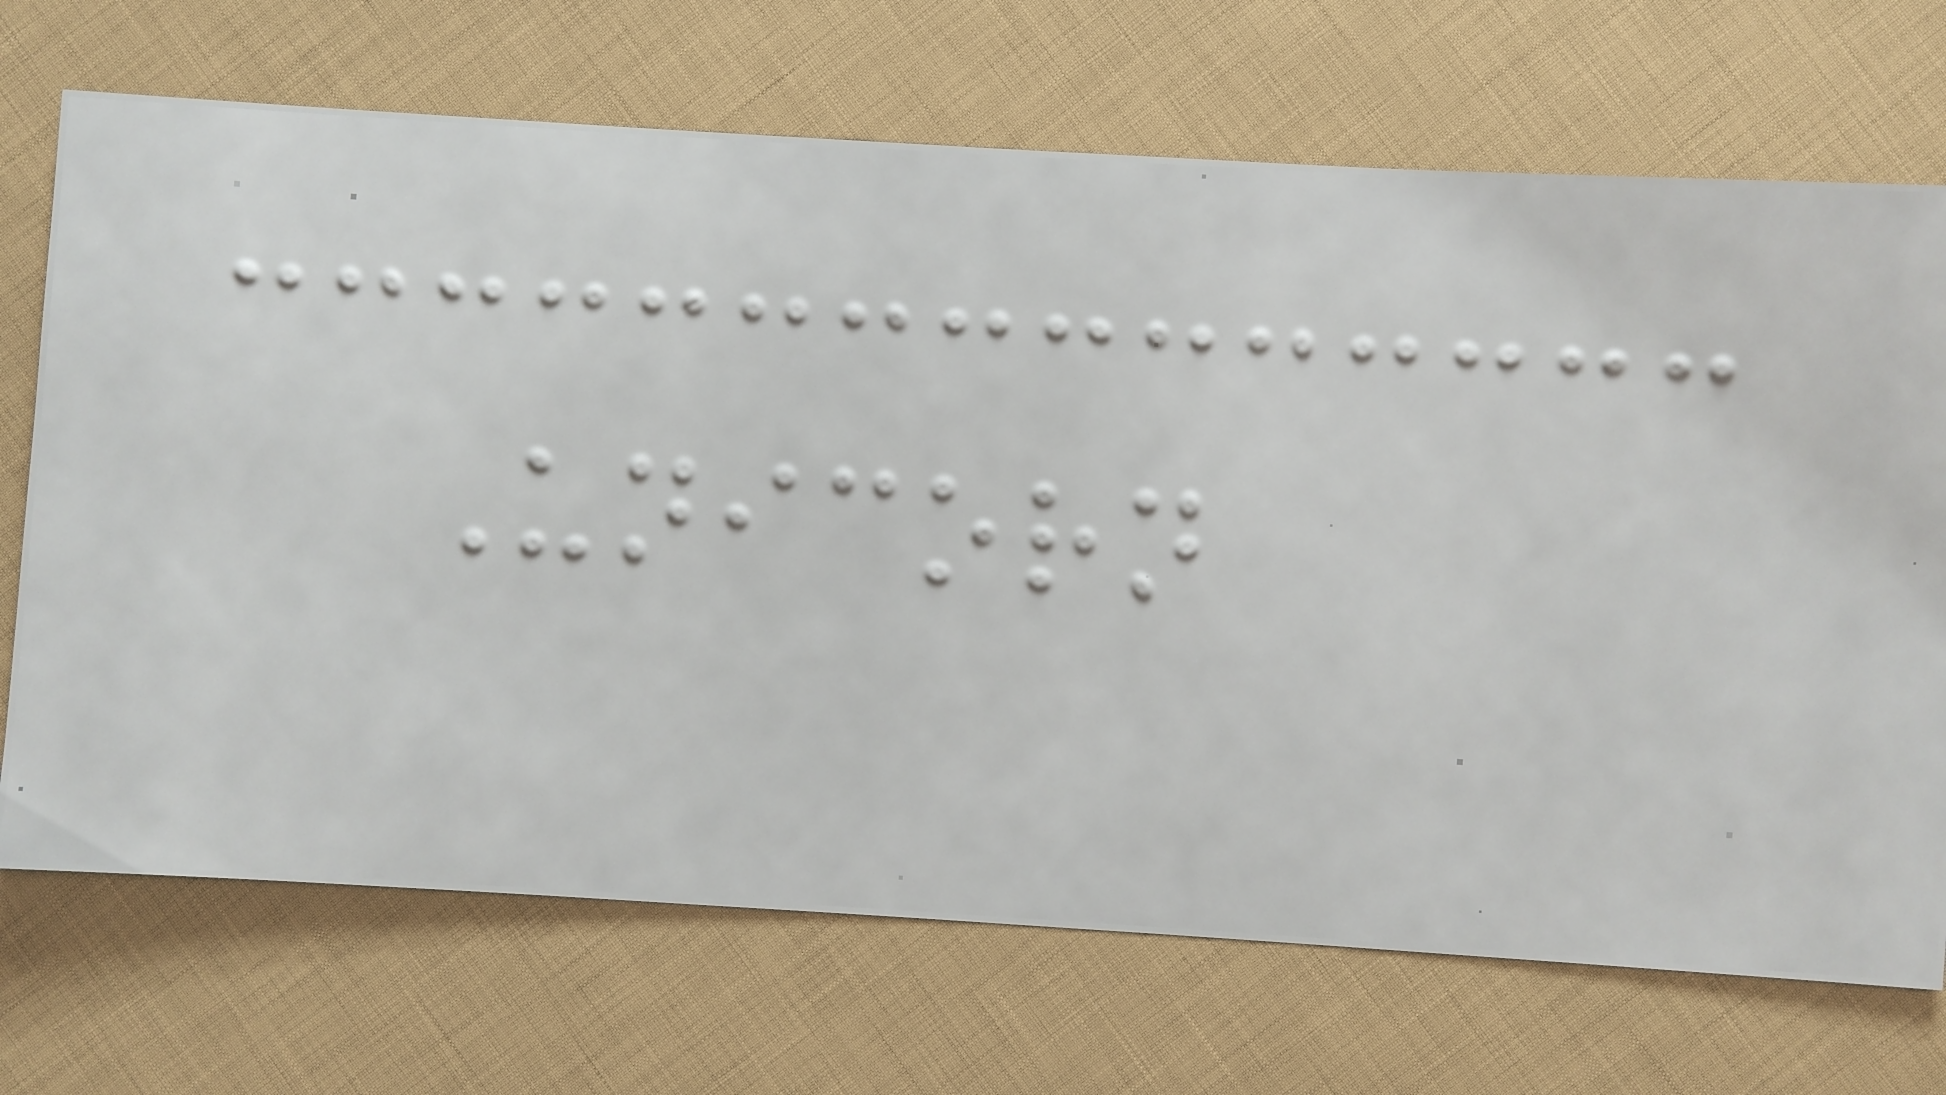Unicorn
